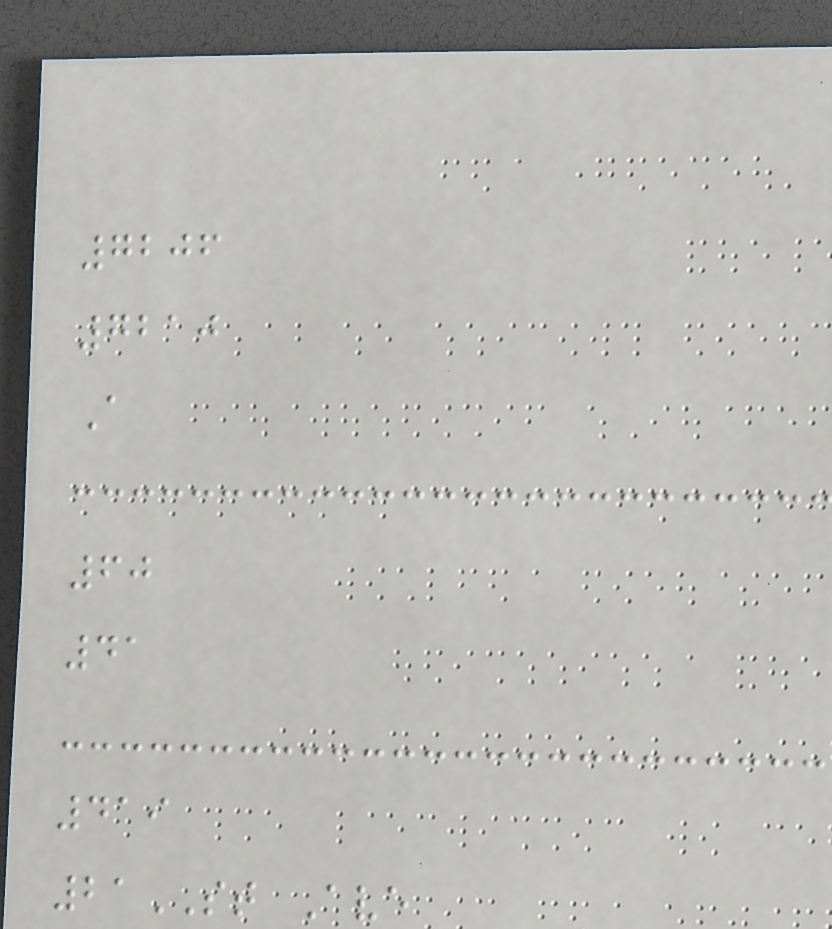7206
7210
A
60
41
419
21ST Ave
